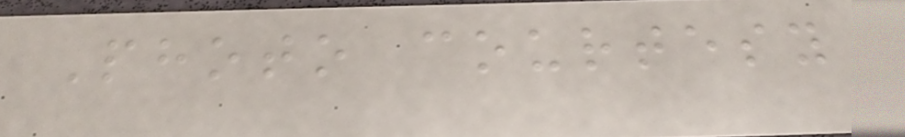Photo courtesy
